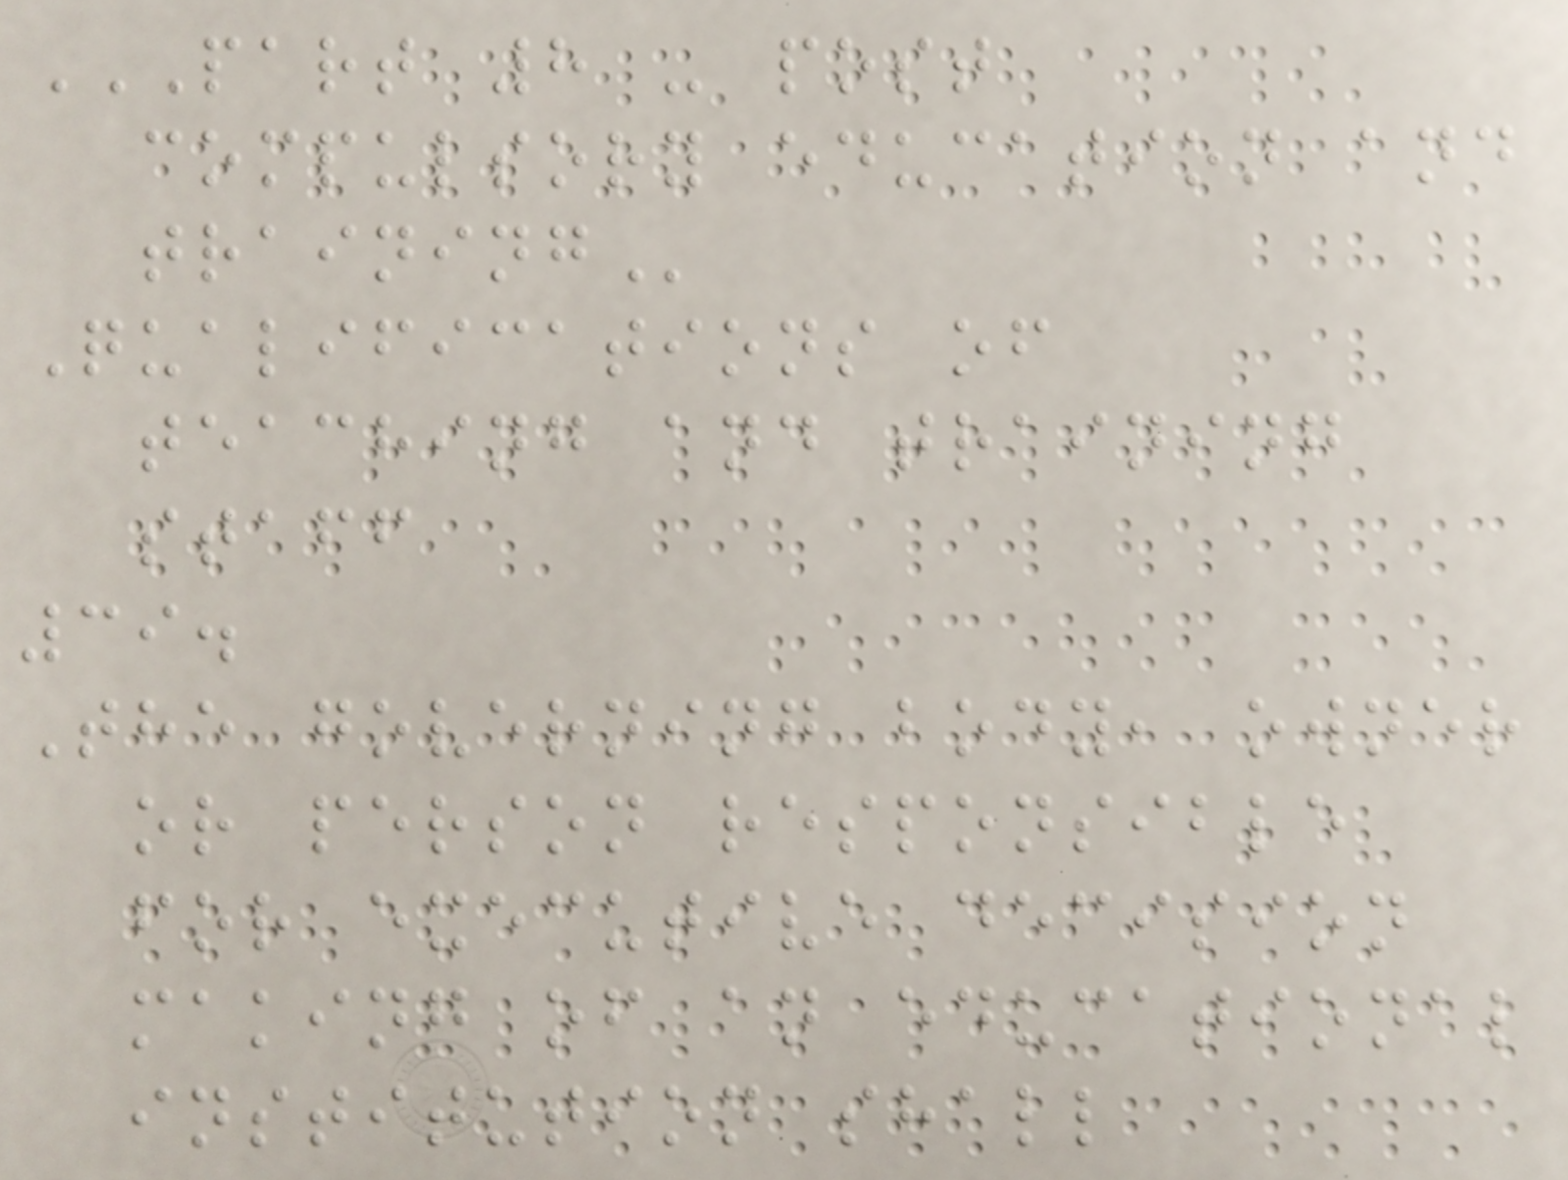PART 8 - POST
COMPULSORY EDUCATION AND
TRAINING
Qualifications of
teaching and training
staff
39.
The governing body, owner
or person responsible
for executive decision
making of an educational
institution shall
